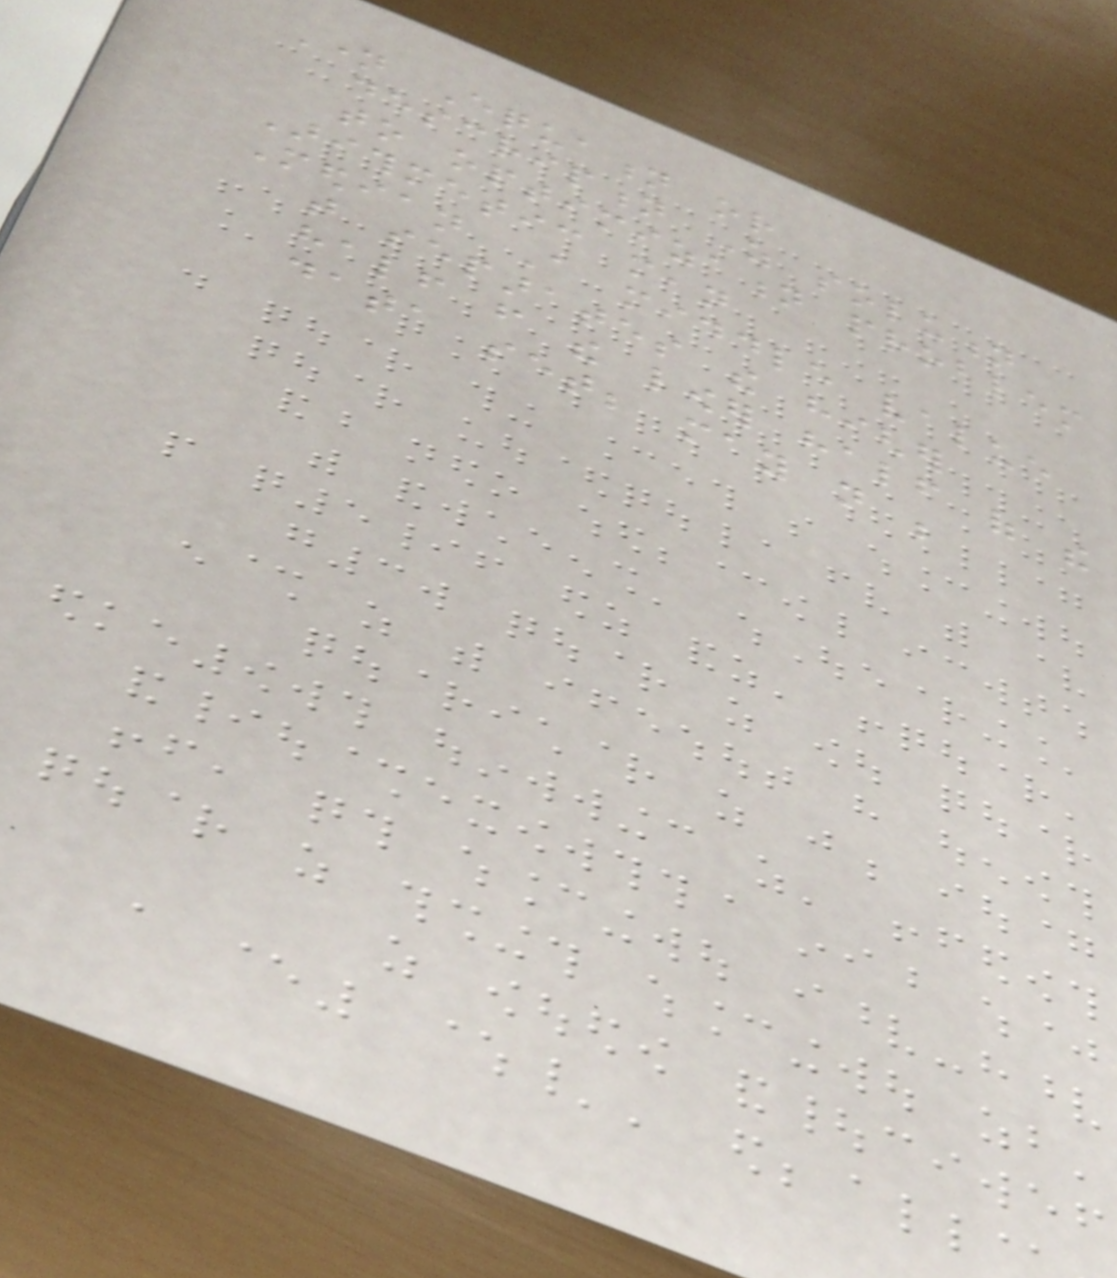Name Equation or
description As solution
to optimization problem
Arithmetic mean
Median A middle value
that separates the higher
half from the lower half of the
data set; may not be
